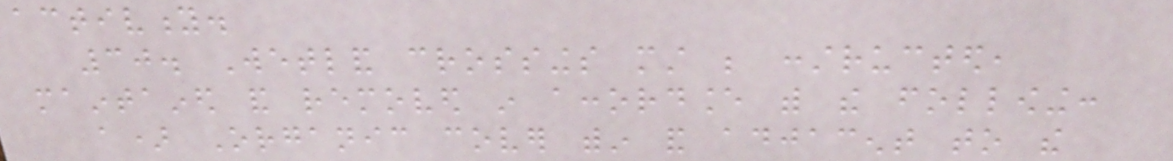activity.
30. Wetland crossings must be constructed,
maintained and removed in accordance with the following:
a) Organic cover within and adjacent to the
